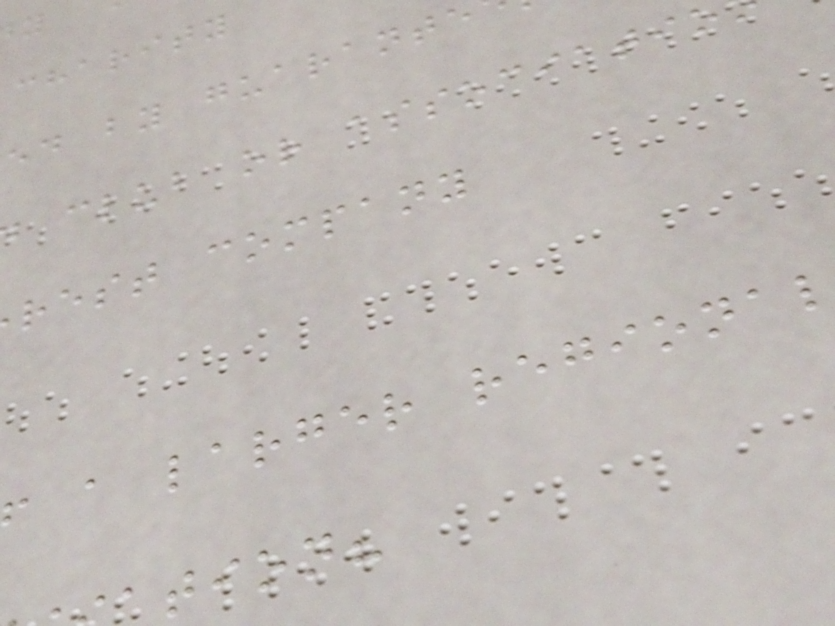charity
ed by guarante
club or associatio
rest company
a larger regiona
